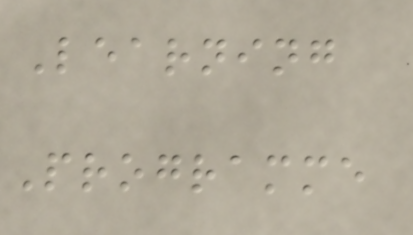Learning
Programme
